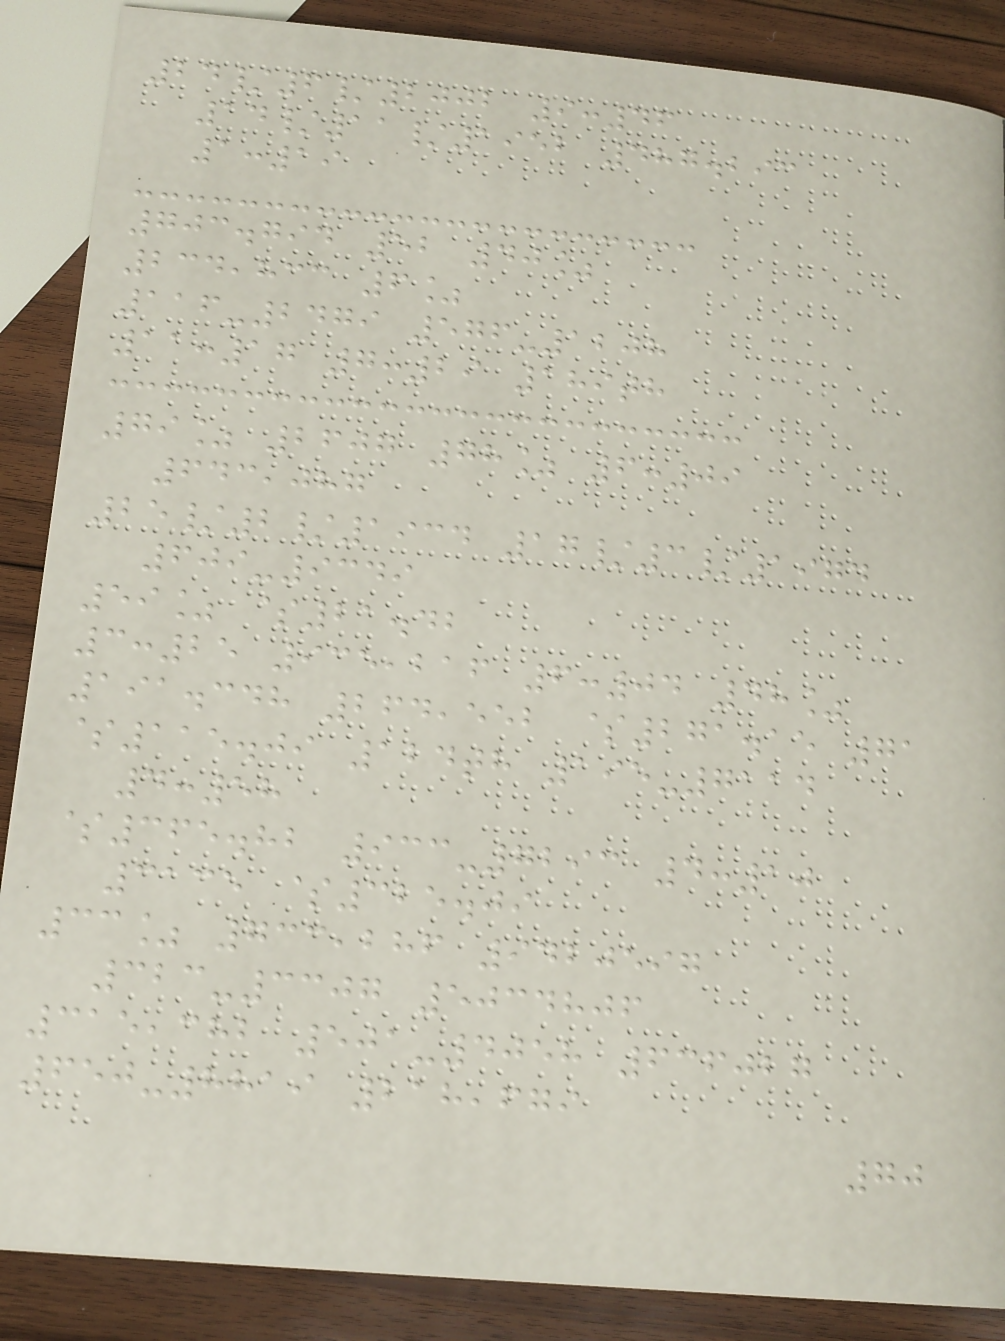24/6/2002 9:46
14/11/1952 487.293
1:19
703.794 52 40%
234,833 6%
116-2479 576-1208
11:17 7:29 189th
79% 2607 78% 6:09
643,087
25/2/1934 17/3/1974
609-9349
59% $21.42
3:25 935,216 6:04 48%
191.348 264,552 $271.15 71
$115.09 124th 195-7114
4:58
$365.82 933-7293 4:10
3135 $325.09
33% 733,286 9420597
323-3307 5034806
315,382 501-4058 636027
650-8819 218,679
70
